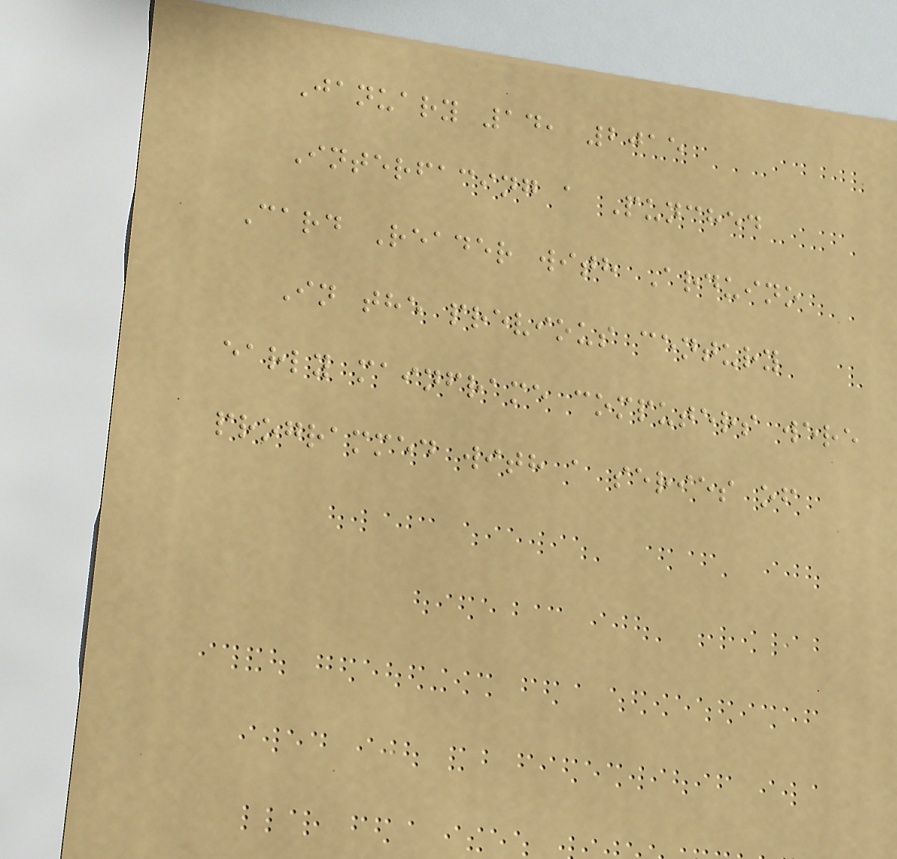January 14, 2015
Interfacing a Punched
Card Reader with Arduino
In the previous century
early mainframe computers were
programmed with a series of
